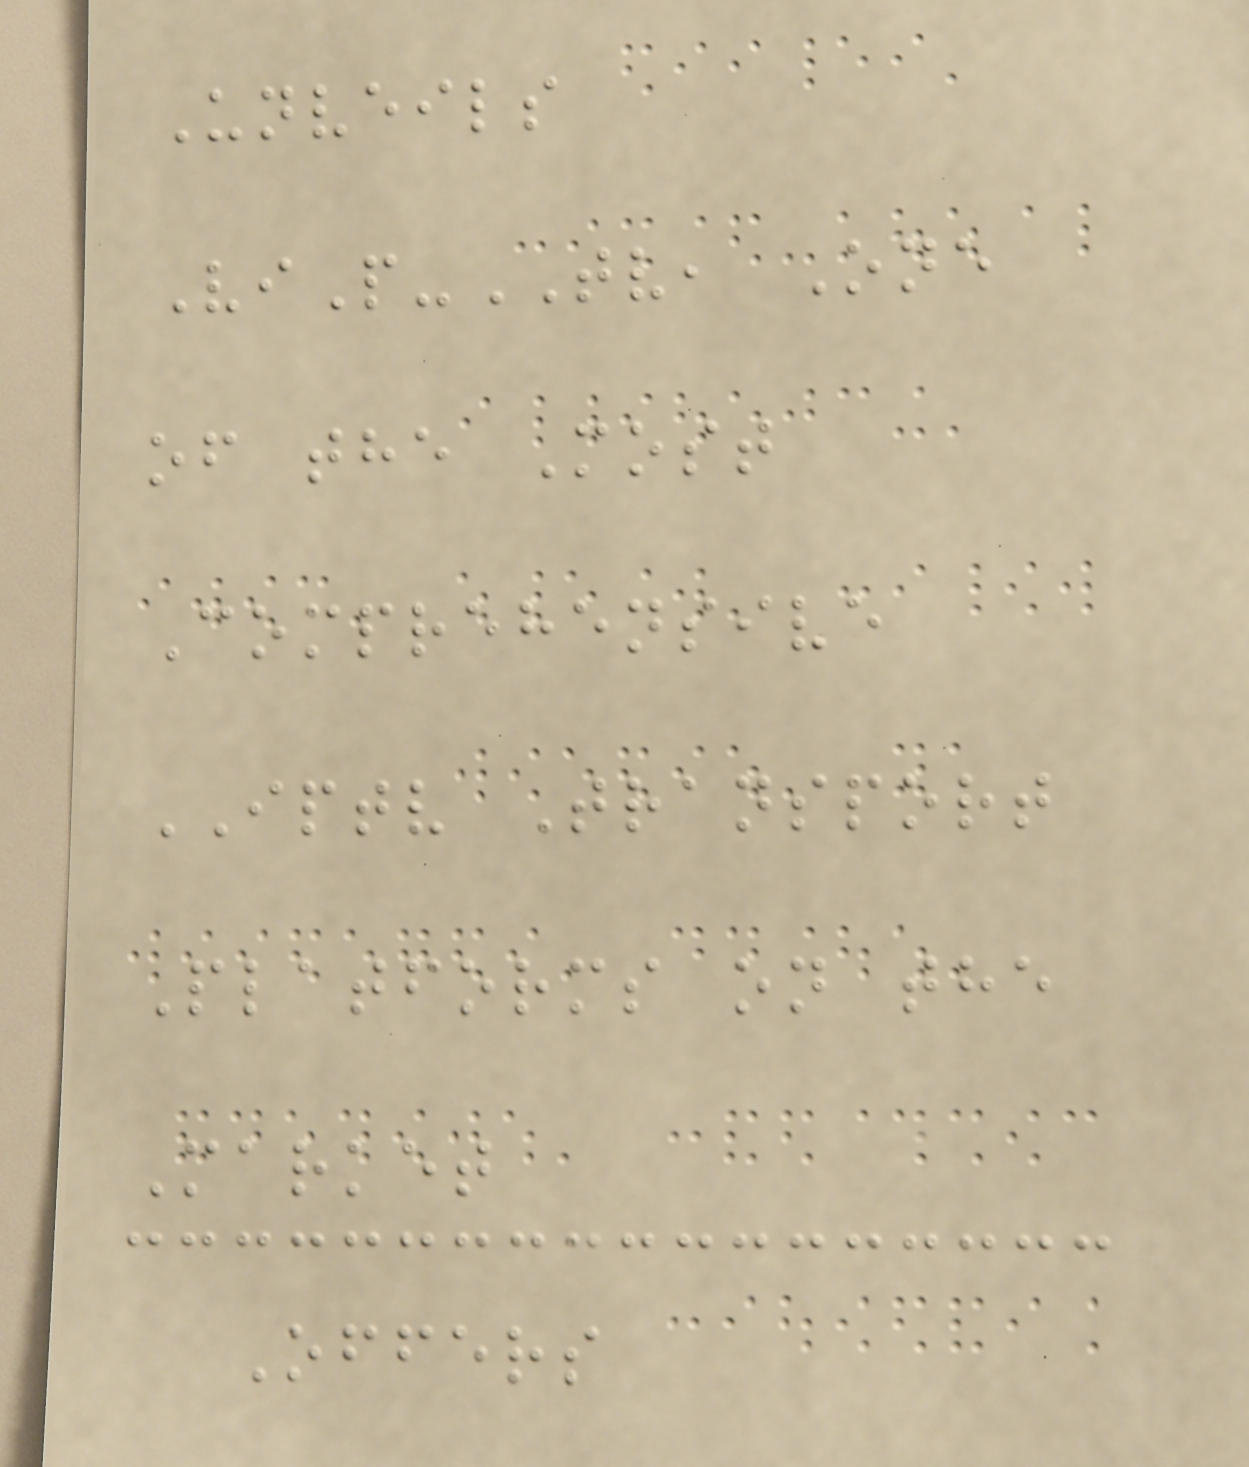Unveils
ViP-TV, One
of the Most
Comprehensive
IPTV Transport
Platforms on the
Market
Offers
